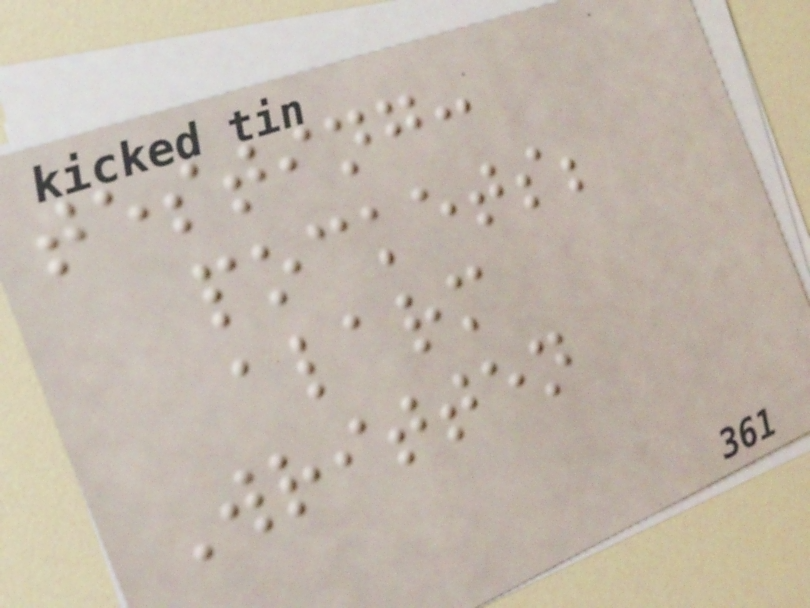testing:
pockets;
alarm
Written
